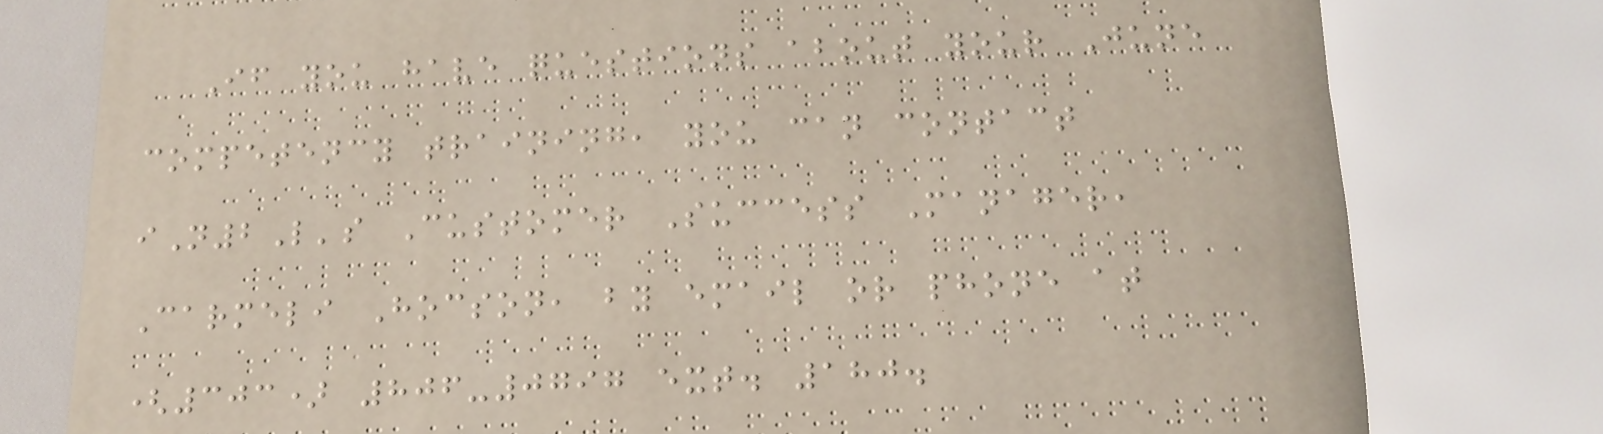If you have questions about your June
competency training, you can contact
iN2L's Customer Success Manager,
Carmeli Hocson, by email or phone at
(303) 806-0797 ext. 180.
